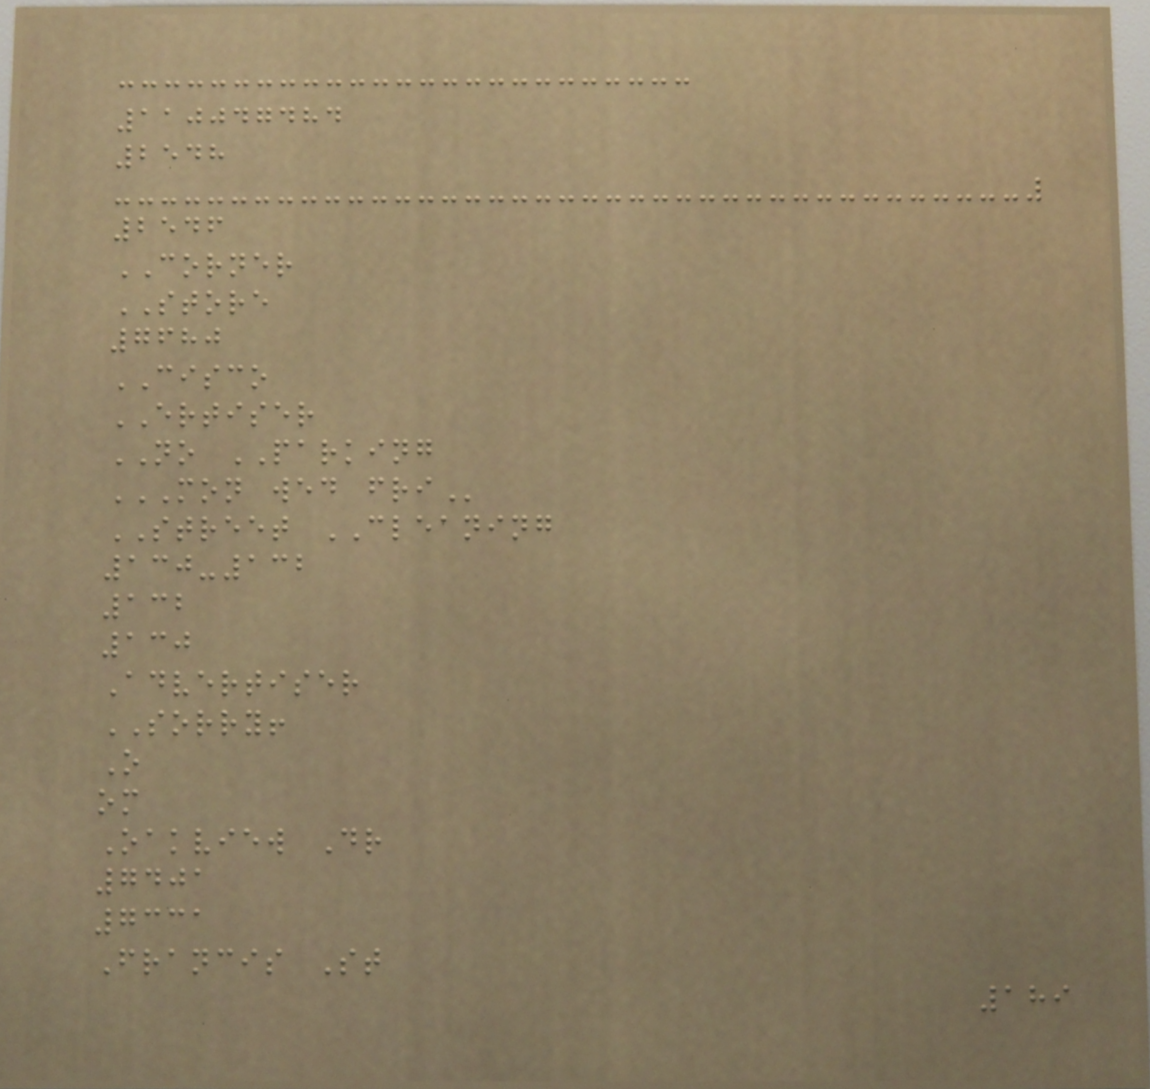110047484
2548
2546
CORNER
STORE
7680
CISCO
ERTISER
NO PARKING
MON WED FRI
STREET CLEANING
130-132
132
130
Advertiser
SORRY!
O
om
Oakview Dr
7401
7331
Francis St
189
